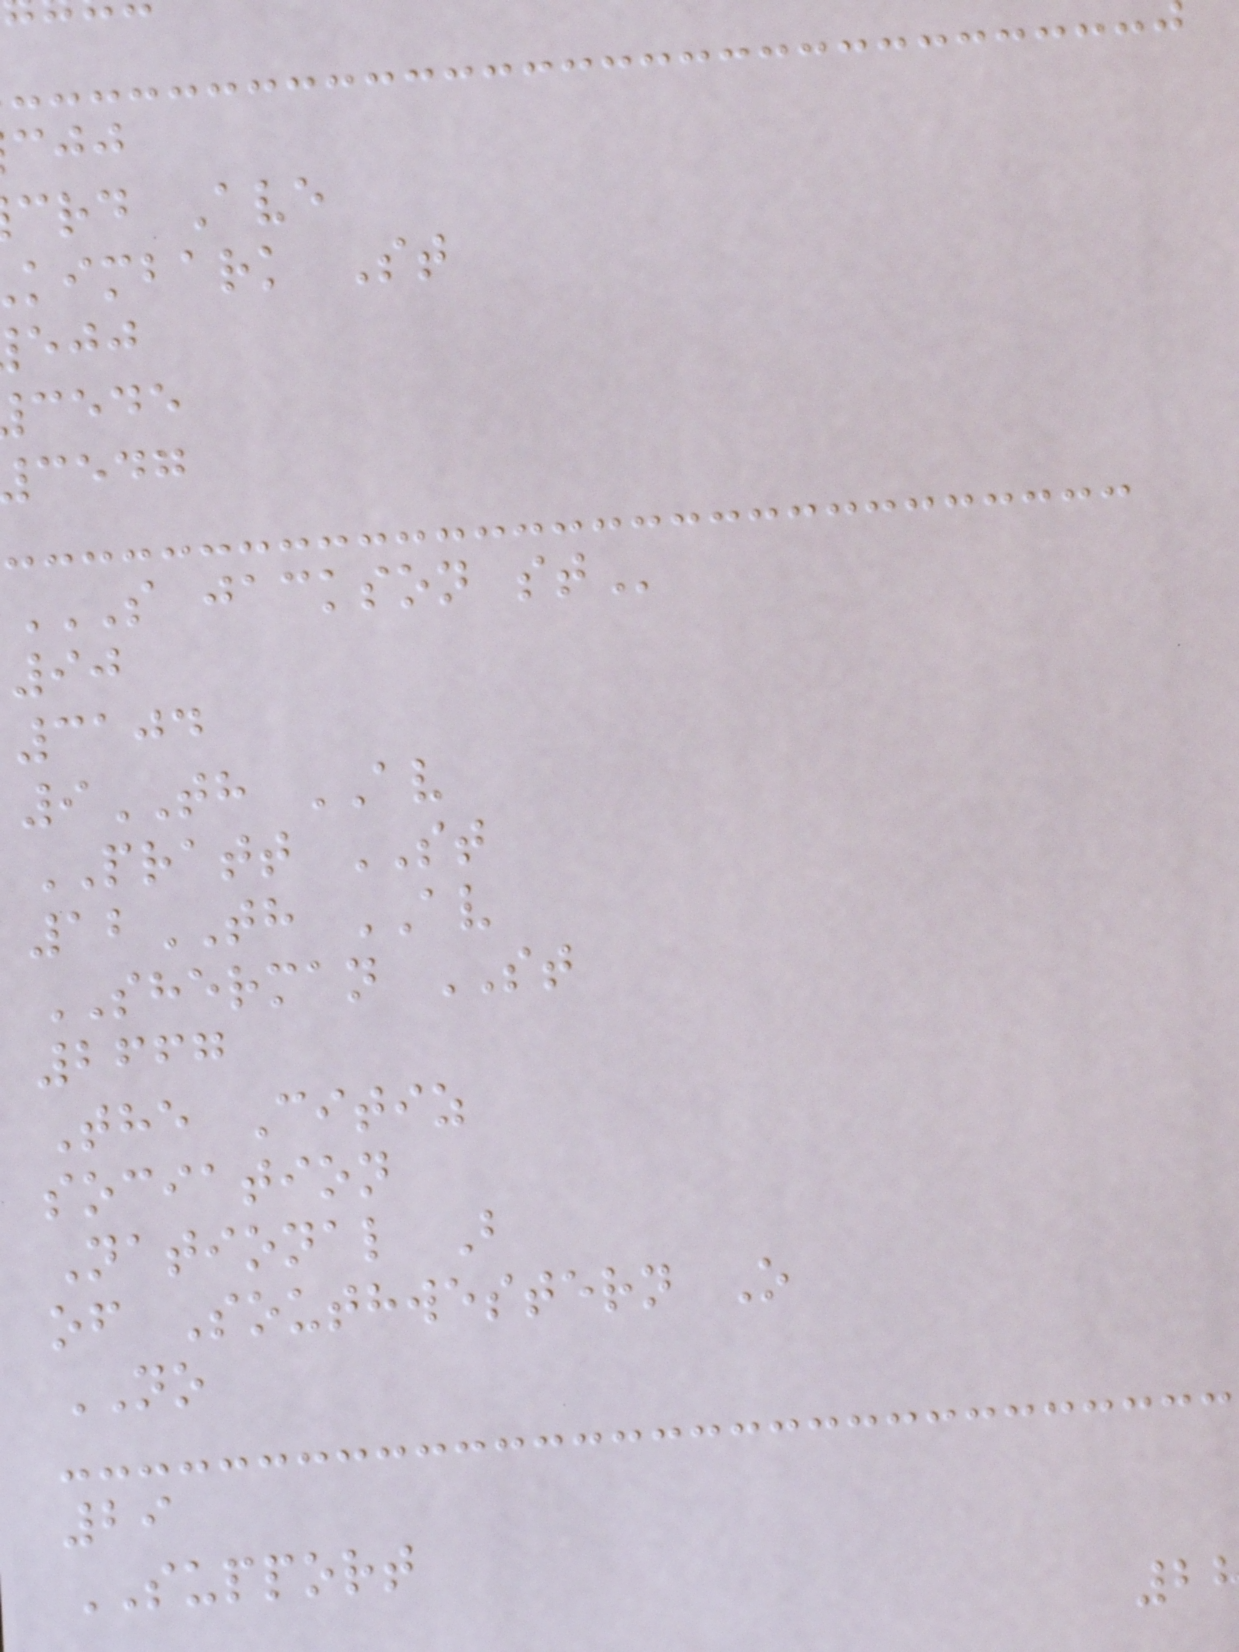crd Ave
kimbark St
cede
cedg
S JACKSON ST
90
3104
9TH AV
PRATT ST
12TH AV
SHERMAN ST
2667
The Citiz
sociation
National B
of Southwestern O
NO
29
SUPPORT
